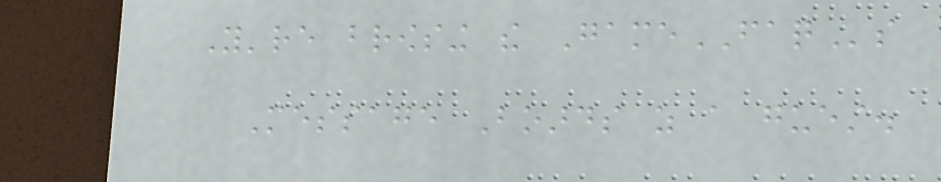You're browsing the GameFAQs
Message Boards as a guest.
